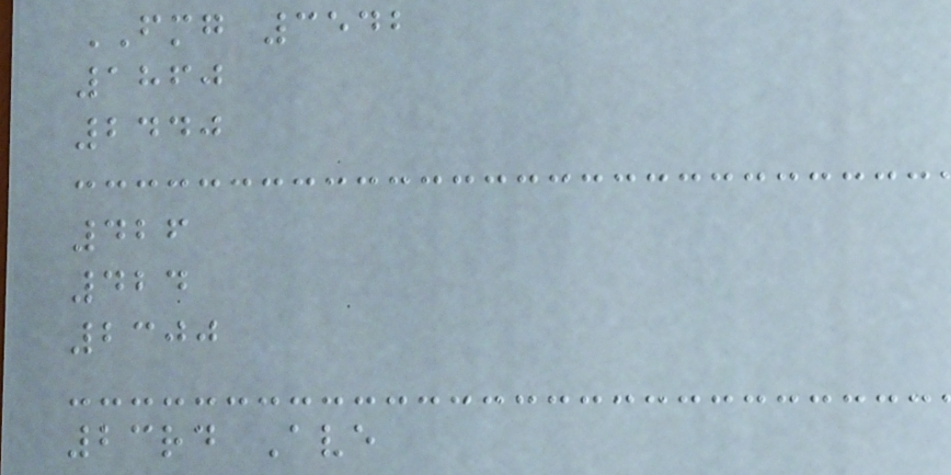FMG 3542
1860
2440
426
424
2300
23rd Ave
